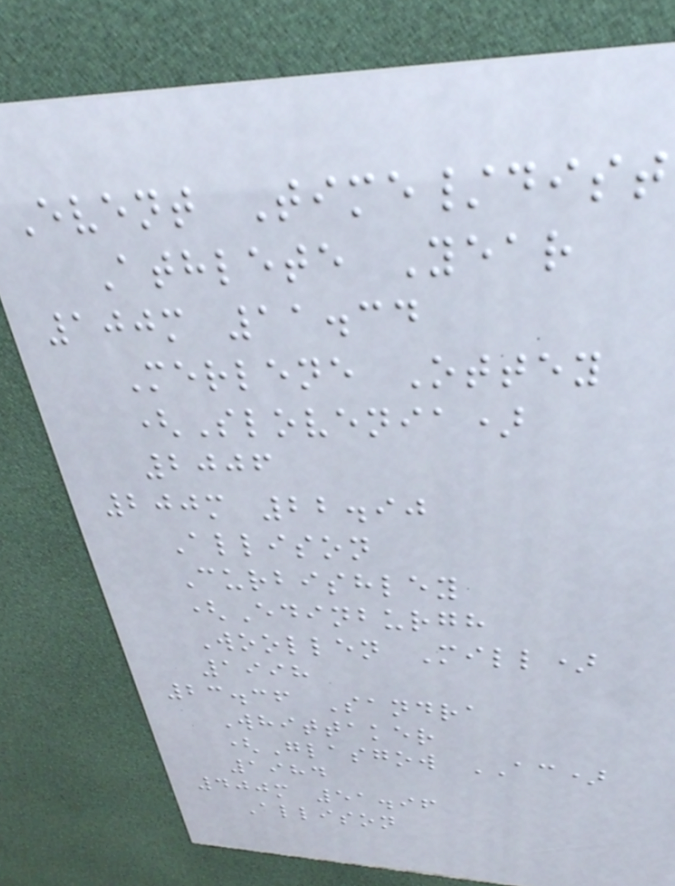Event Time/dist
Athlete Year
100m 11.34
Merlene Ottey
(Slovenia)
2006
200m 22.90
Allison
Curbishley
(Edinburgh
Woollen Mill)
1998
23.36 Sandra
Whittaker
(Glasgow AC)
1984
400m 51.96
Allison
